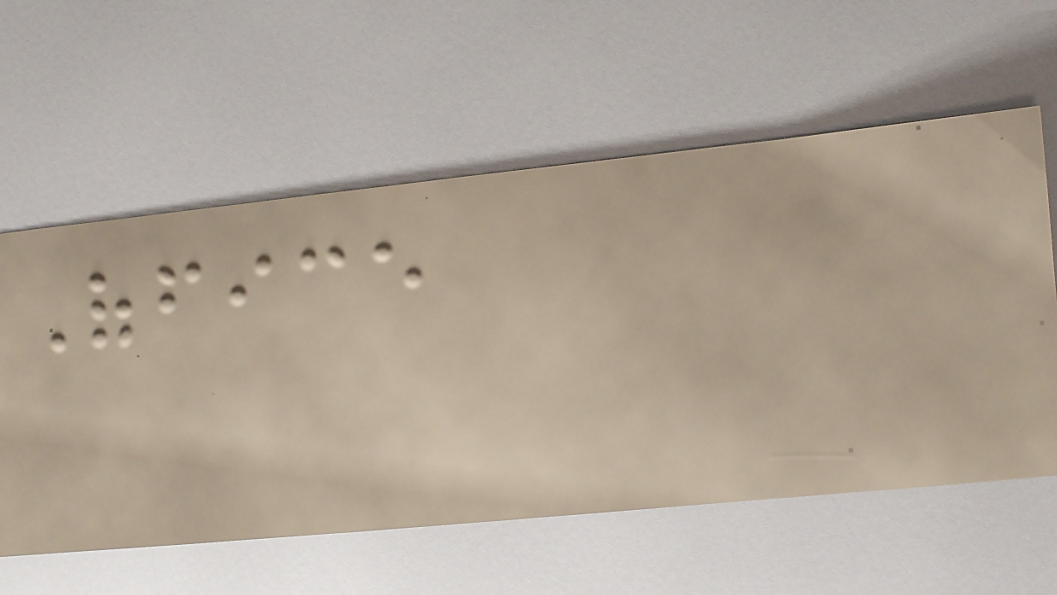Office
